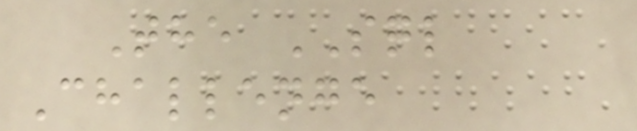The SQL
Challenge
